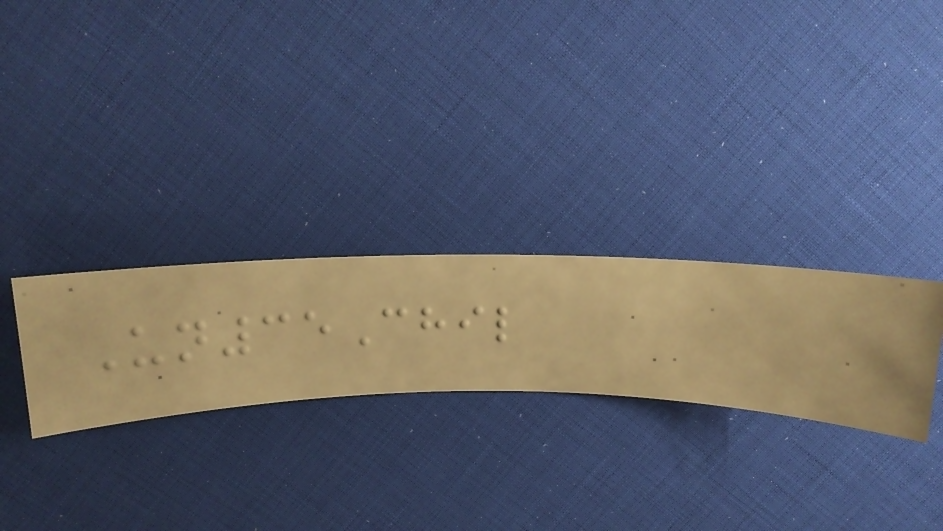Un35Chil
